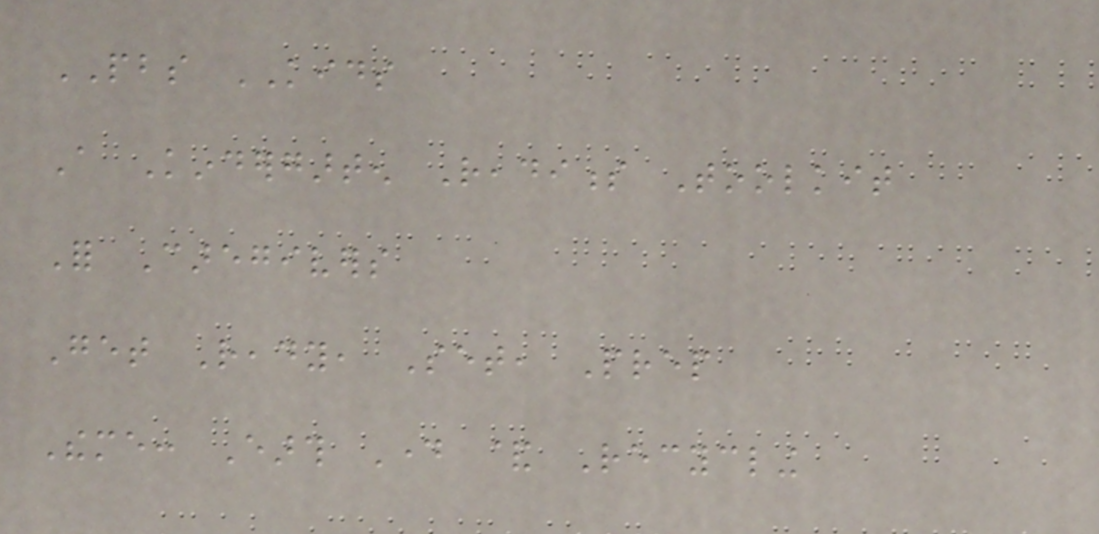PBS KIDS
A Kindergarten Readiness Toolkit
For Caregivers
Get Ready, Set, Prep
Theme: Earth Day & Recycling
